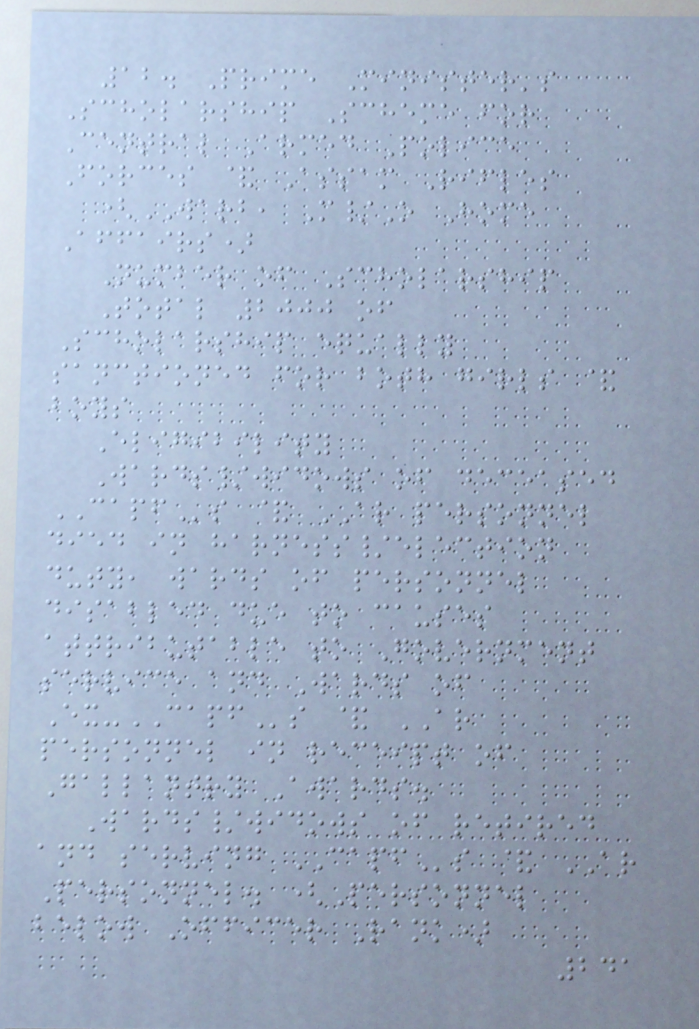12. Prime Minister's
Scholarship Scheme for
Central Armed Police
Forces & Assam Rifles
(WARB, M/O Home
Affairs)
Number of Scholarship
Total 2000 of
Scholarship equally
sanctioned for both girls &
boys
Eligibility
Wards/widows of deceased
CAPFs & AR personnel
died in harness/election
duty, wards of personnel
disabled due to causes
attributable to Government
service and Wards of
Ex-CAPFs & AR
personnel in receipt of
Gallantry Awards.
Wards/widows of retired
and serving CAPFs & AR
Personnel. (Personnel
below Officer Rank)
241
